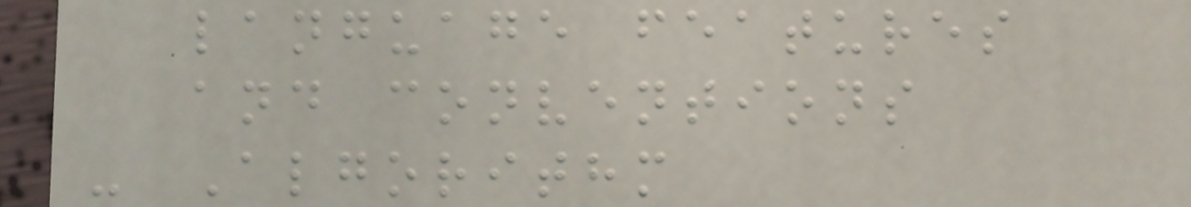language features
and conventions
- Algorithm
